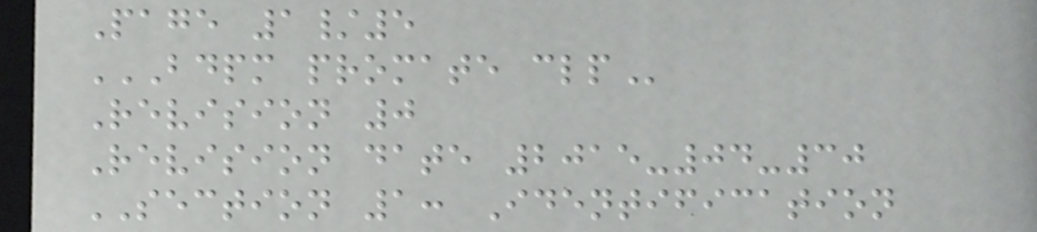Page 1/5
BDPM PROMATE CLP
Revision 0
Revision date 2015-04-30
SECTION 1: Identification
